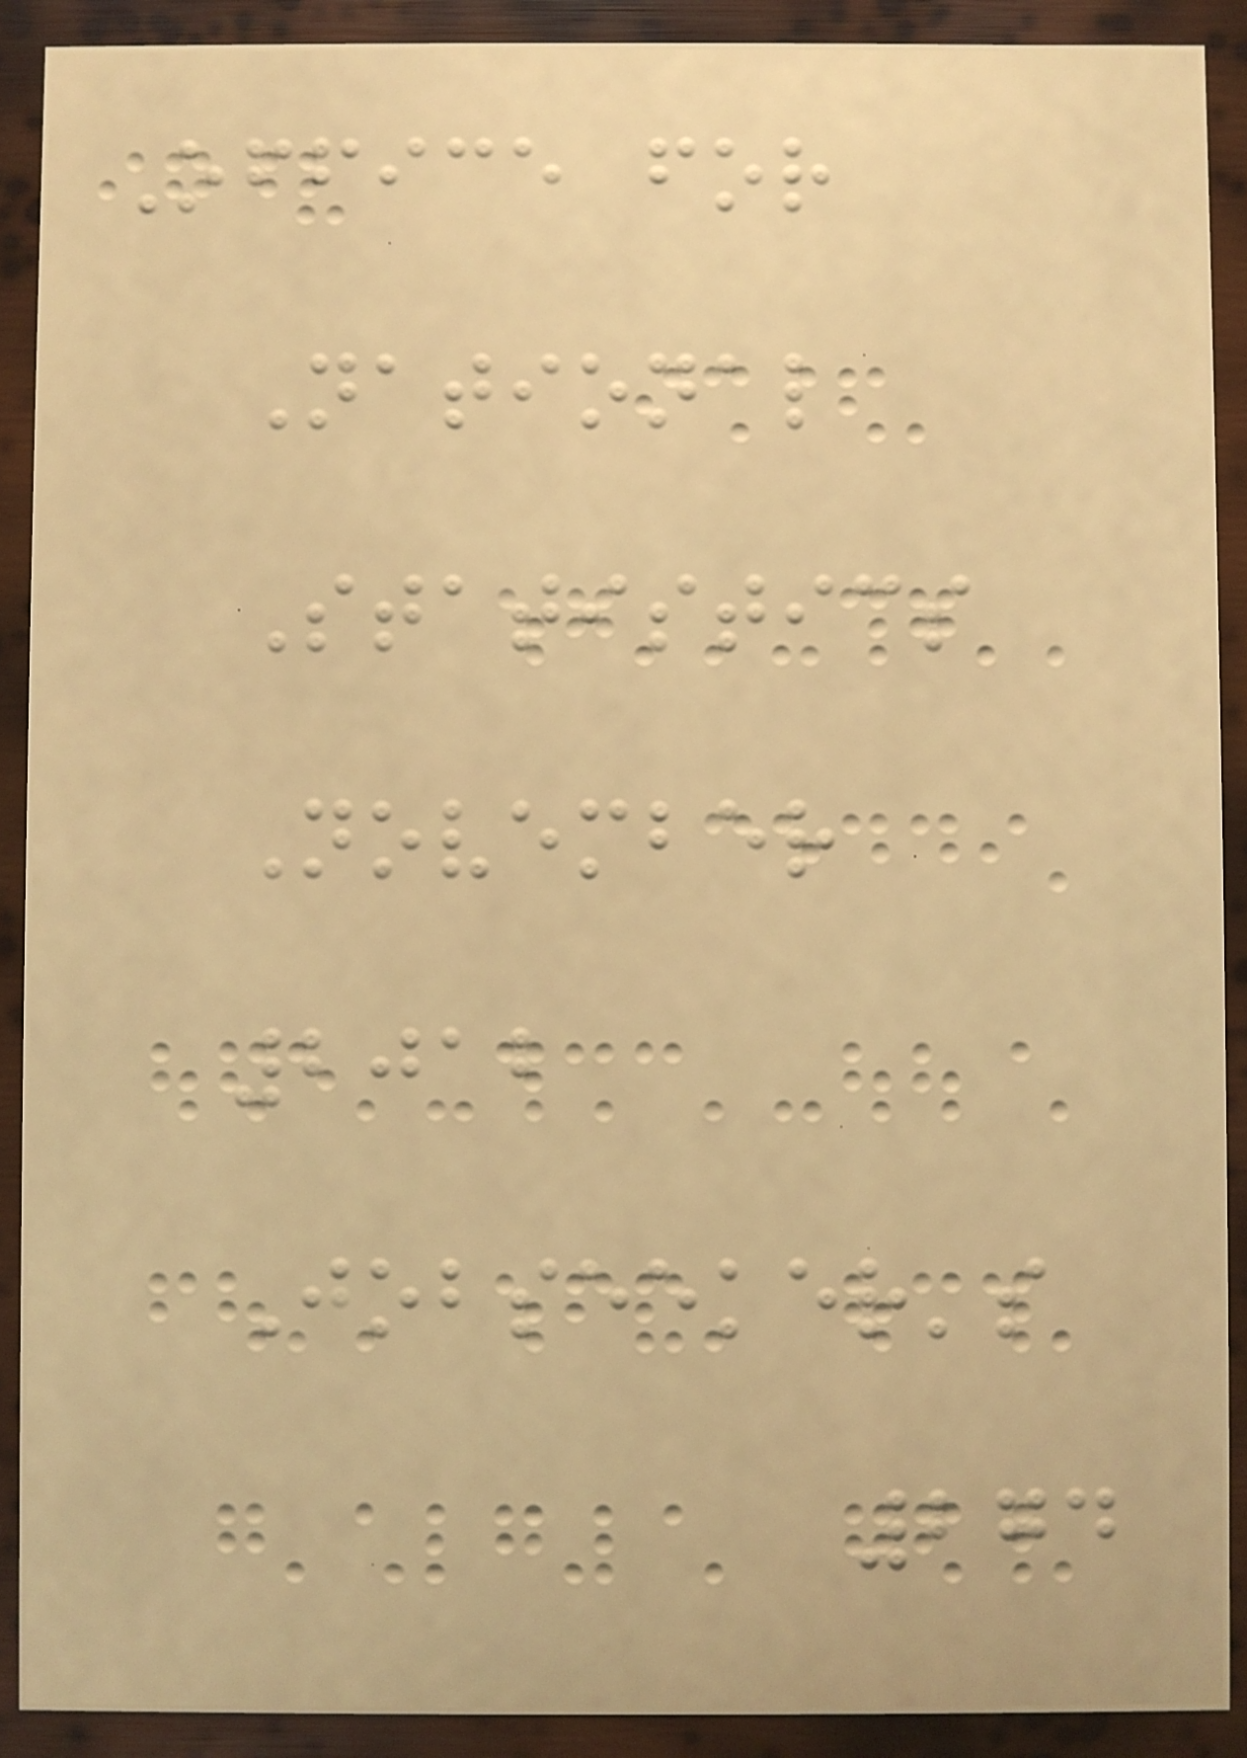Office for
National
Statistics
November
2012
Jobseeker's
274
